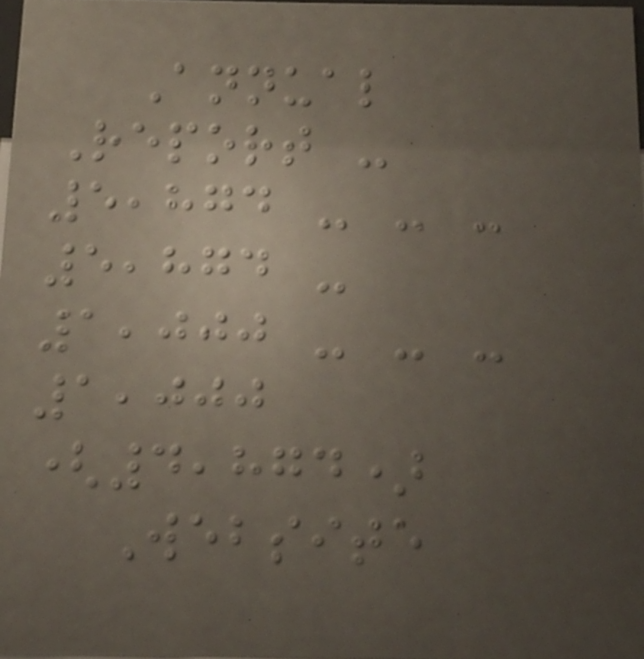Annual
Report -
5,874 - - -
5,874 -
1,000 - - -
1,000
(4,874)
Website
